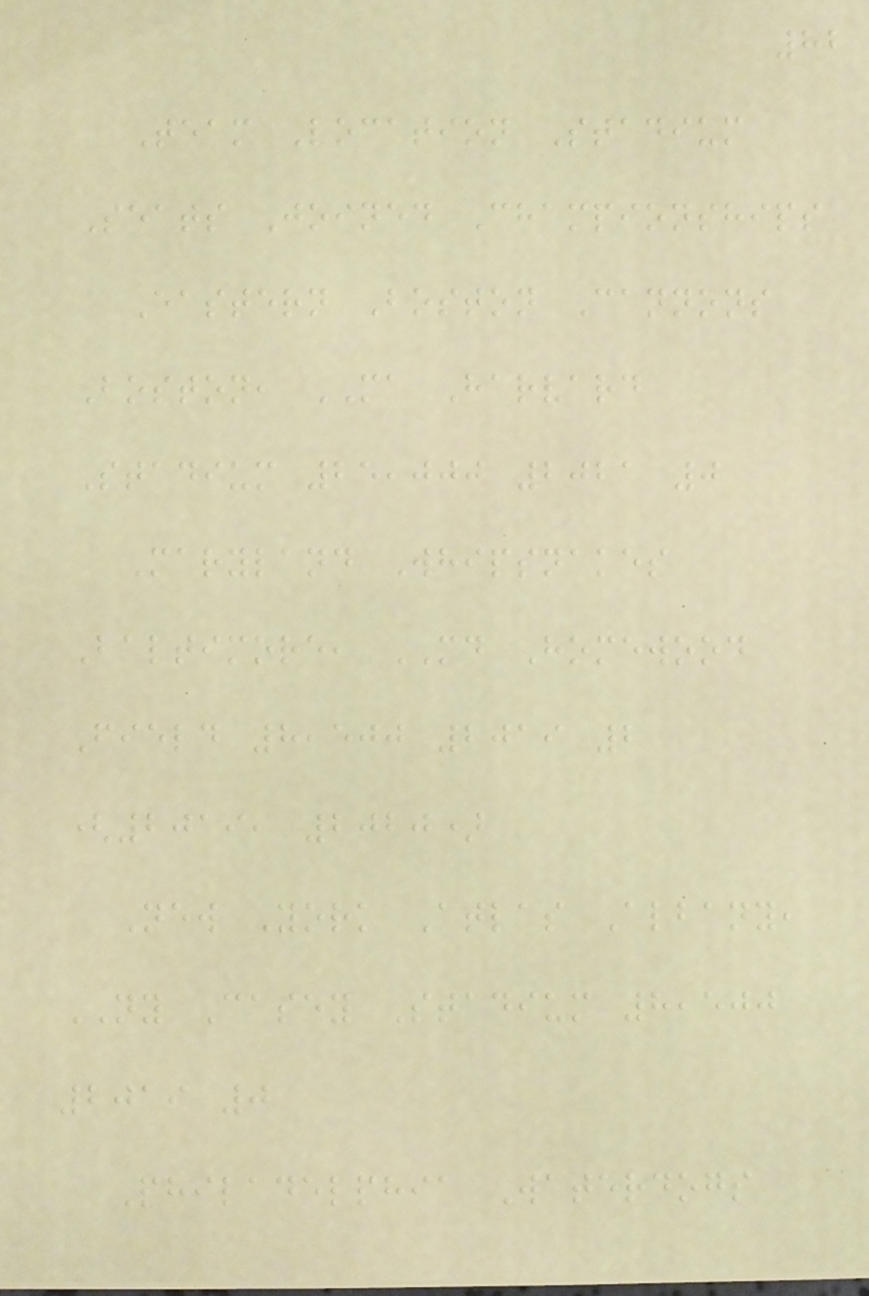82
Team Location Stadium
Seats Joined Championships
Eastern Boston Cannons
Boston, MA Harvard
Stadium 25,000 2021 0
Maryland Whipsnakes
Baltimore, MD Homewood
Field 8,500 2019 2
(2019, 2020)
New York Atlas Albany,
NY Casey Stadium 8,500
2019 0
Philadelphia Waterdogs
